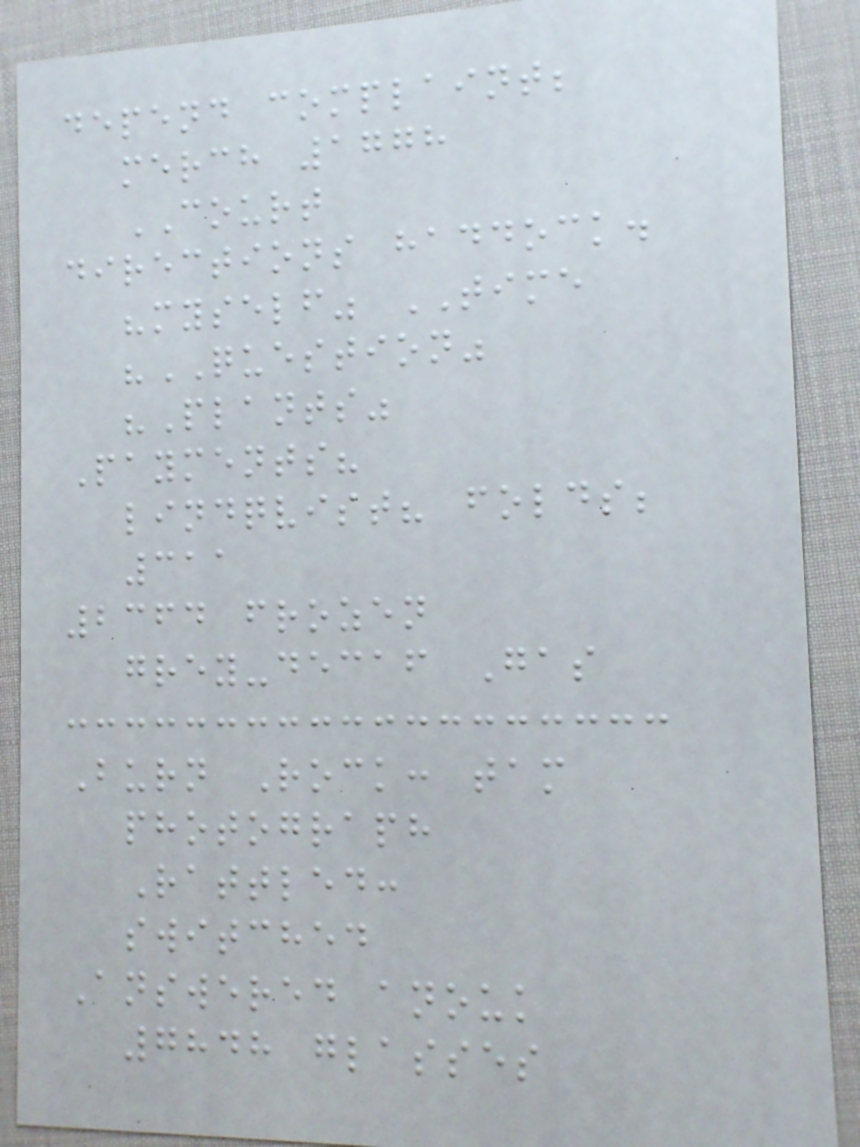depend complaint;
merch 1778
COURT
directions haddock.
"myself" TIME
"QUESTION"
"Plants"
Payments?
lindqvist? folds;
311
2364 frozen
grey-decaf Gas
Burn Rock: tam
photograph
Rattled:
switched
Answered anouk
7848 glasses
